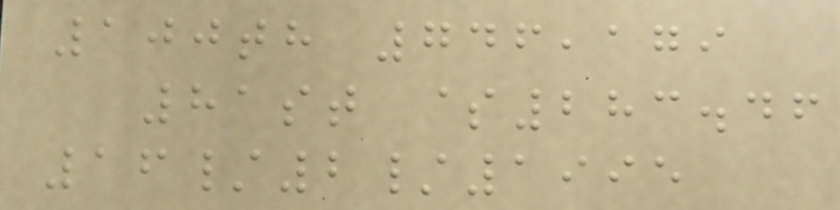100th 746,179
81st $283.46
16/2/1995
